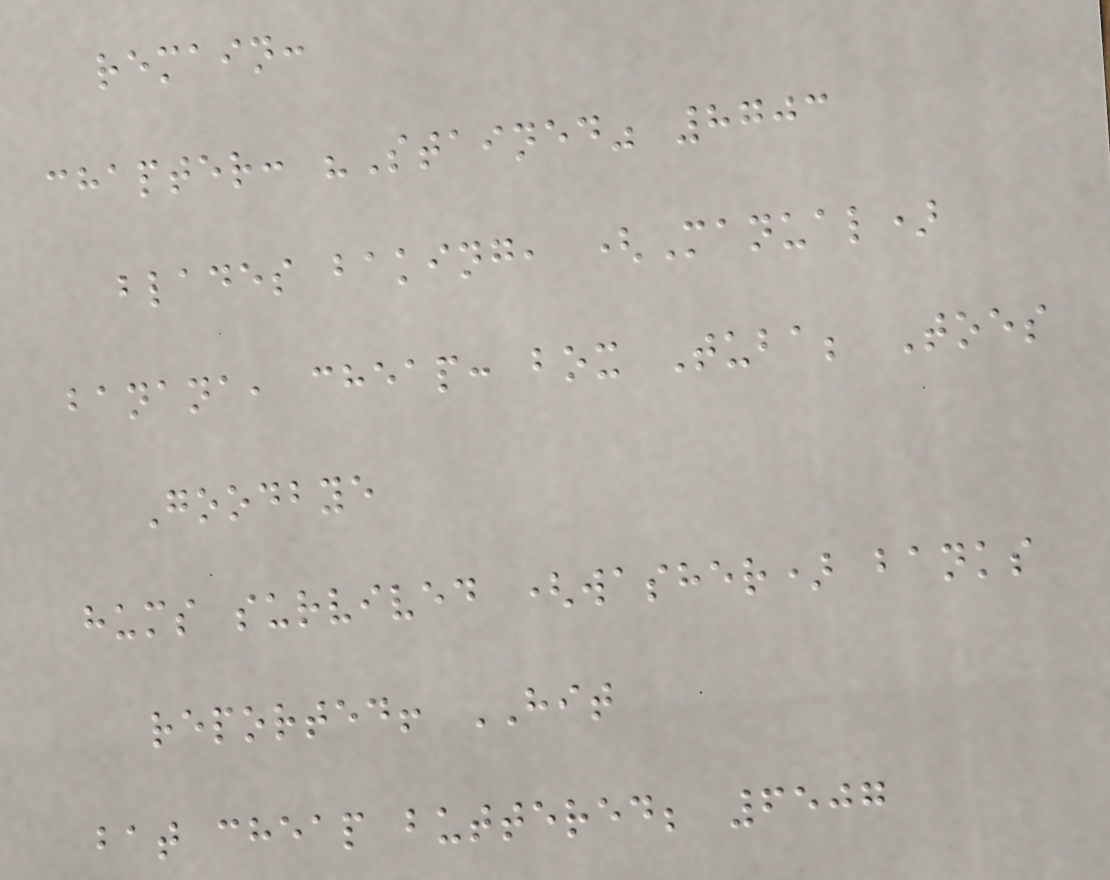remain:
chapter: "Stained" 8703
blades baking, (Manual)
banana, cheap: box Tuba; Toes
Goodbye
hums survived (washer) banks
reported! HIT
bat cheap buttered; 6507
